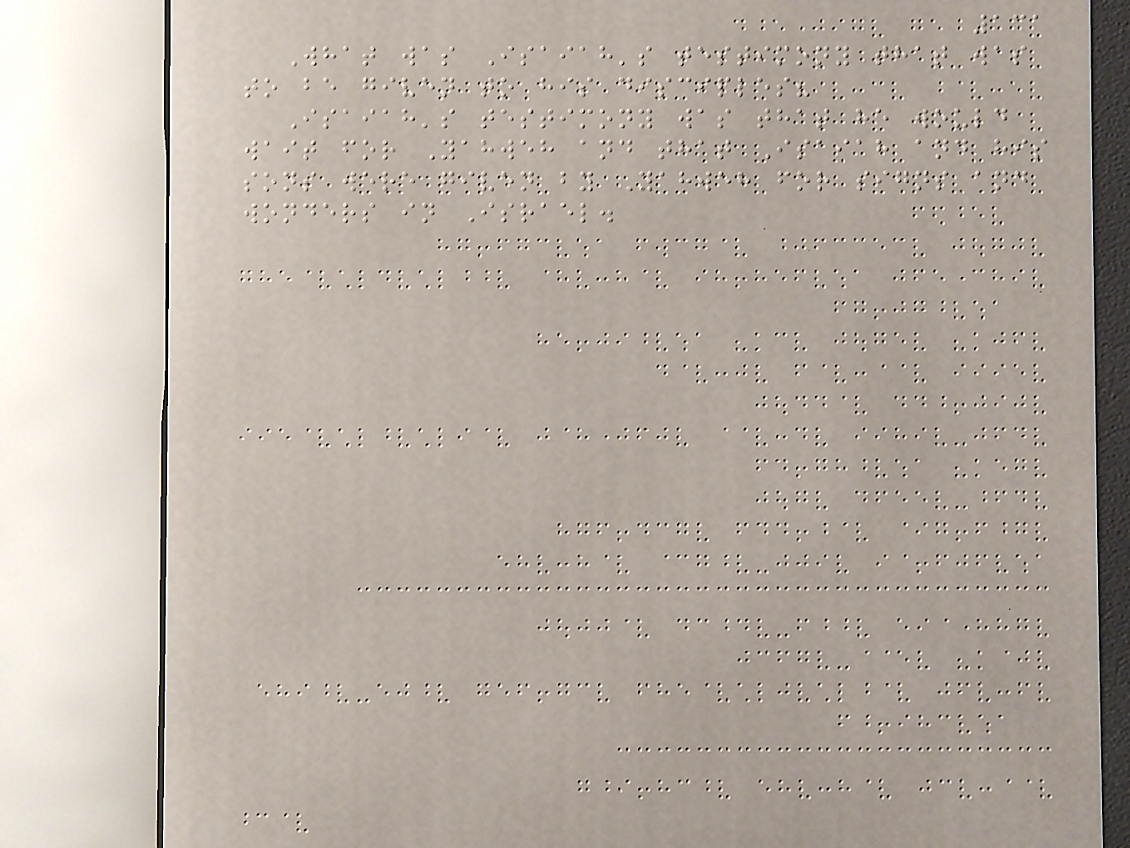131
What was Isaiah's testimony that was
to be given to his disciples?
Isaiah's testimony was that he would
wait for Yahweh and that Isaiah and his
sons were given by Yahweh for signs and
wonders in Israel.
